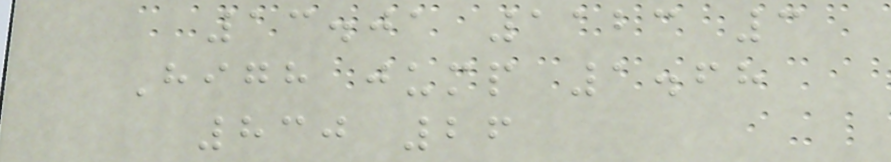13.01 1123 3
High jump 1.68
830 26
